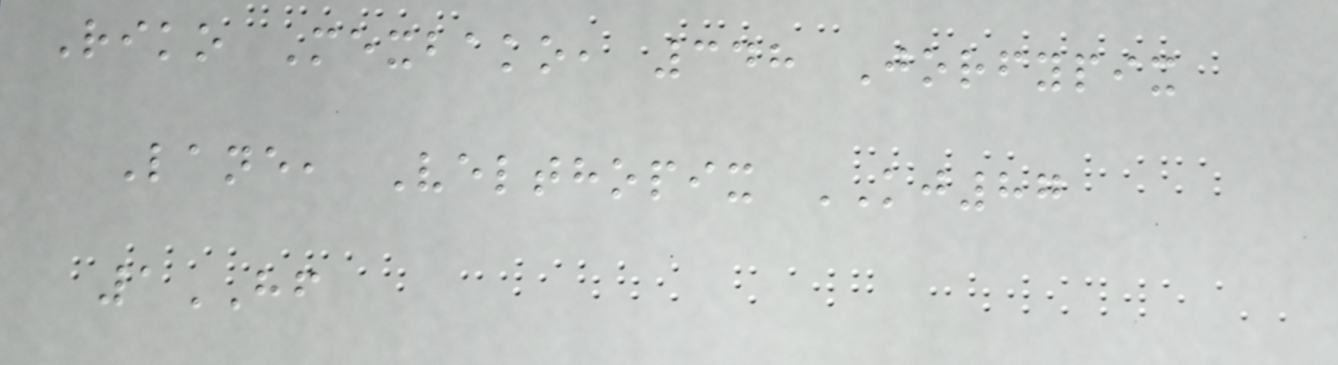Riko Mexbako, 348 Jorfypix
Lane, Velthopix KJ87
1HF
